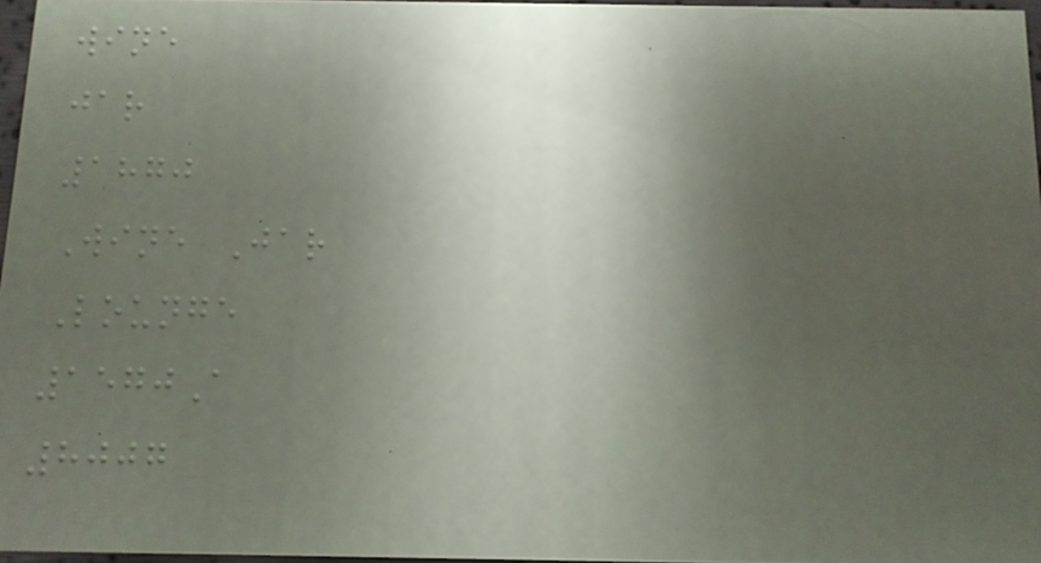wine
jar
1870
Wine Jar
Lounge
1570A
8007
